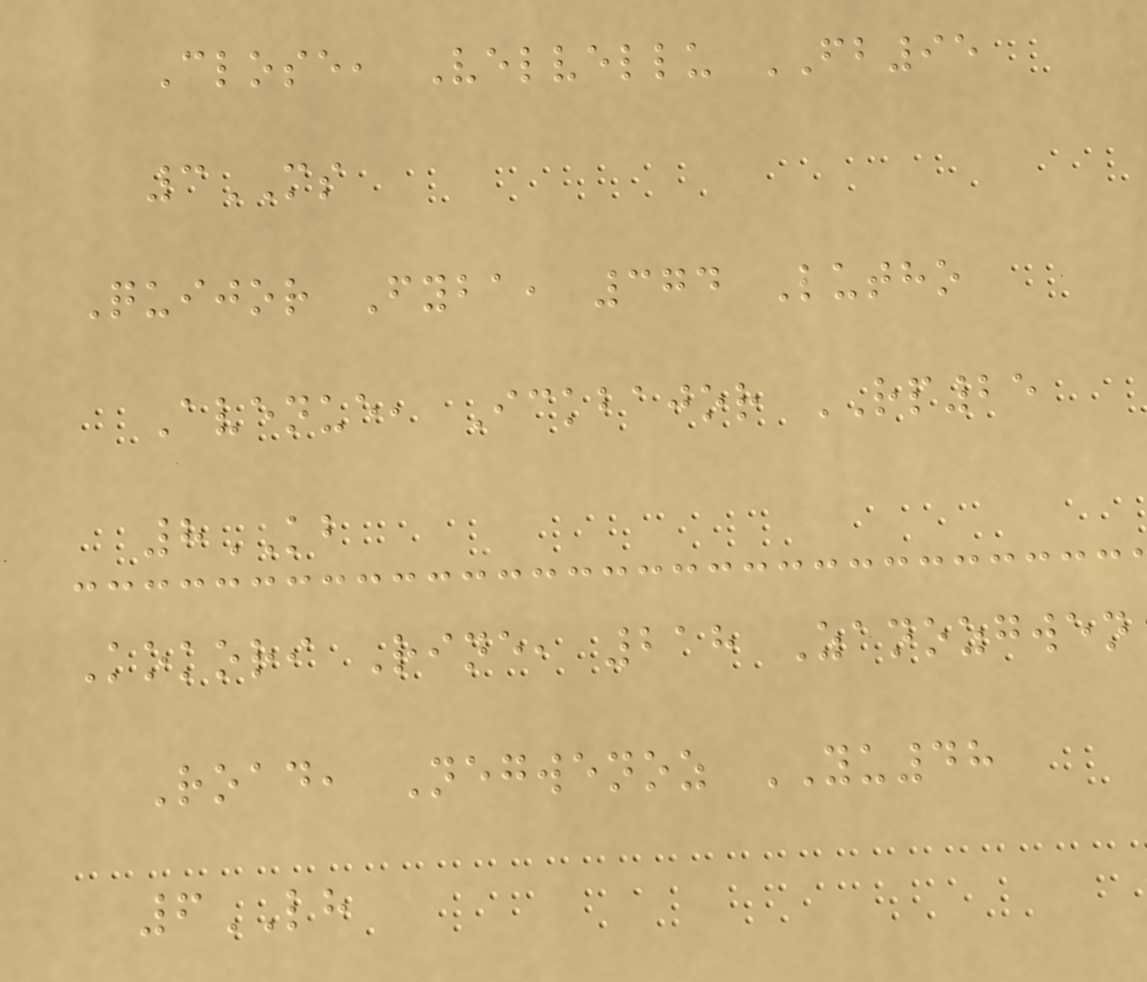Close, Velvellu FB95
3MS
Quijor Fyba, 374 Lutho
Avenue, Ickbajor RP25
8KB
Kokori Rine, 218 Zanozgwen
Road, Negwenoz YU48
6LH
